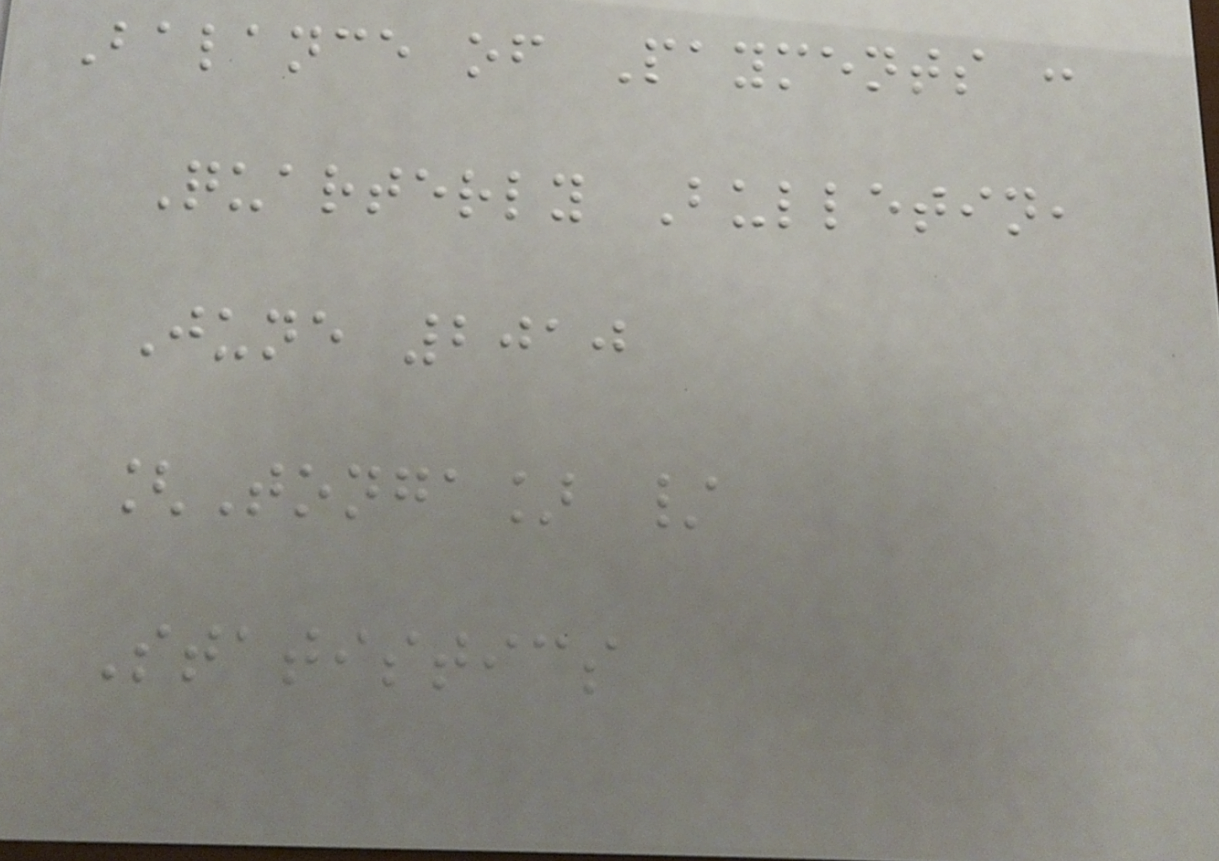Balance of Payments :
Quarterly Bulletin,
June 2010
[Tonga] /
Statistics
